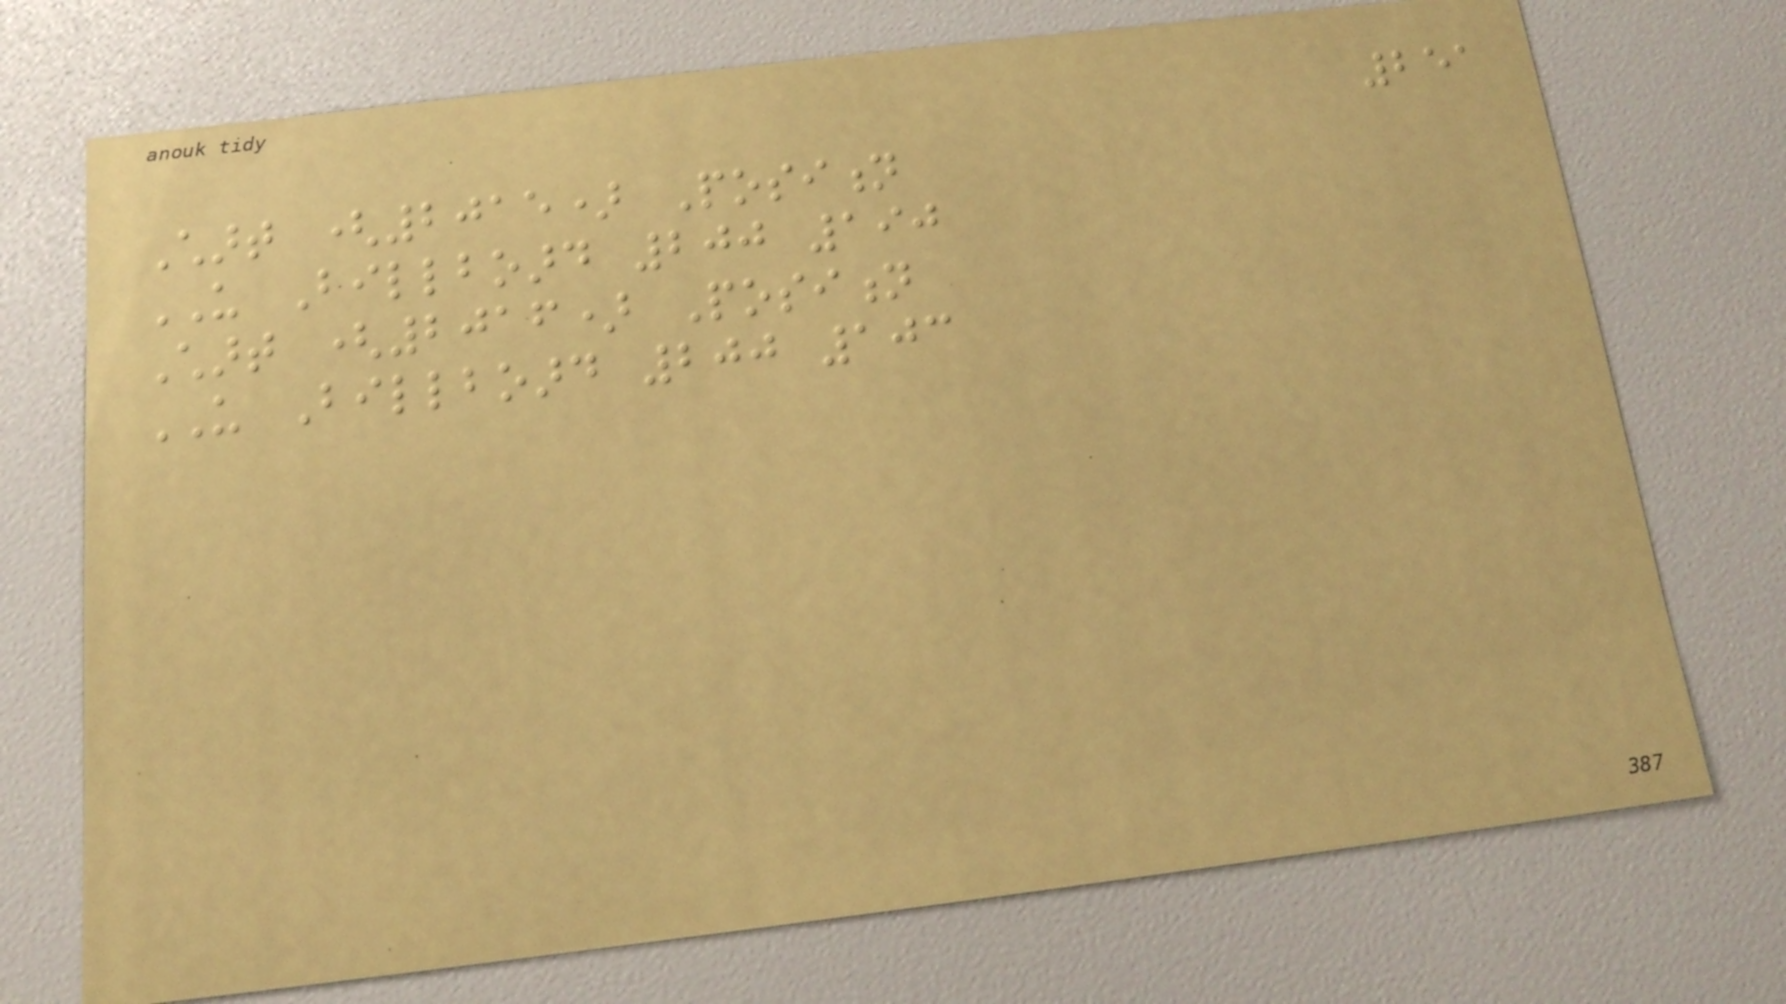251
Chart (2015) Position
US Billboard 200 190
Chart (2016) Position
US Billboard 200 103
